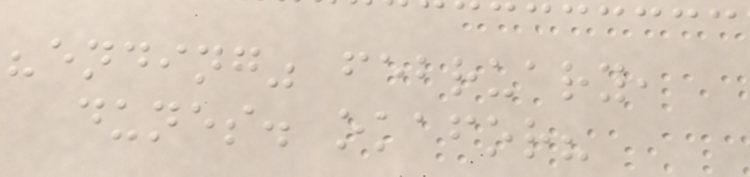"ending" february,
dunes. okafor?
